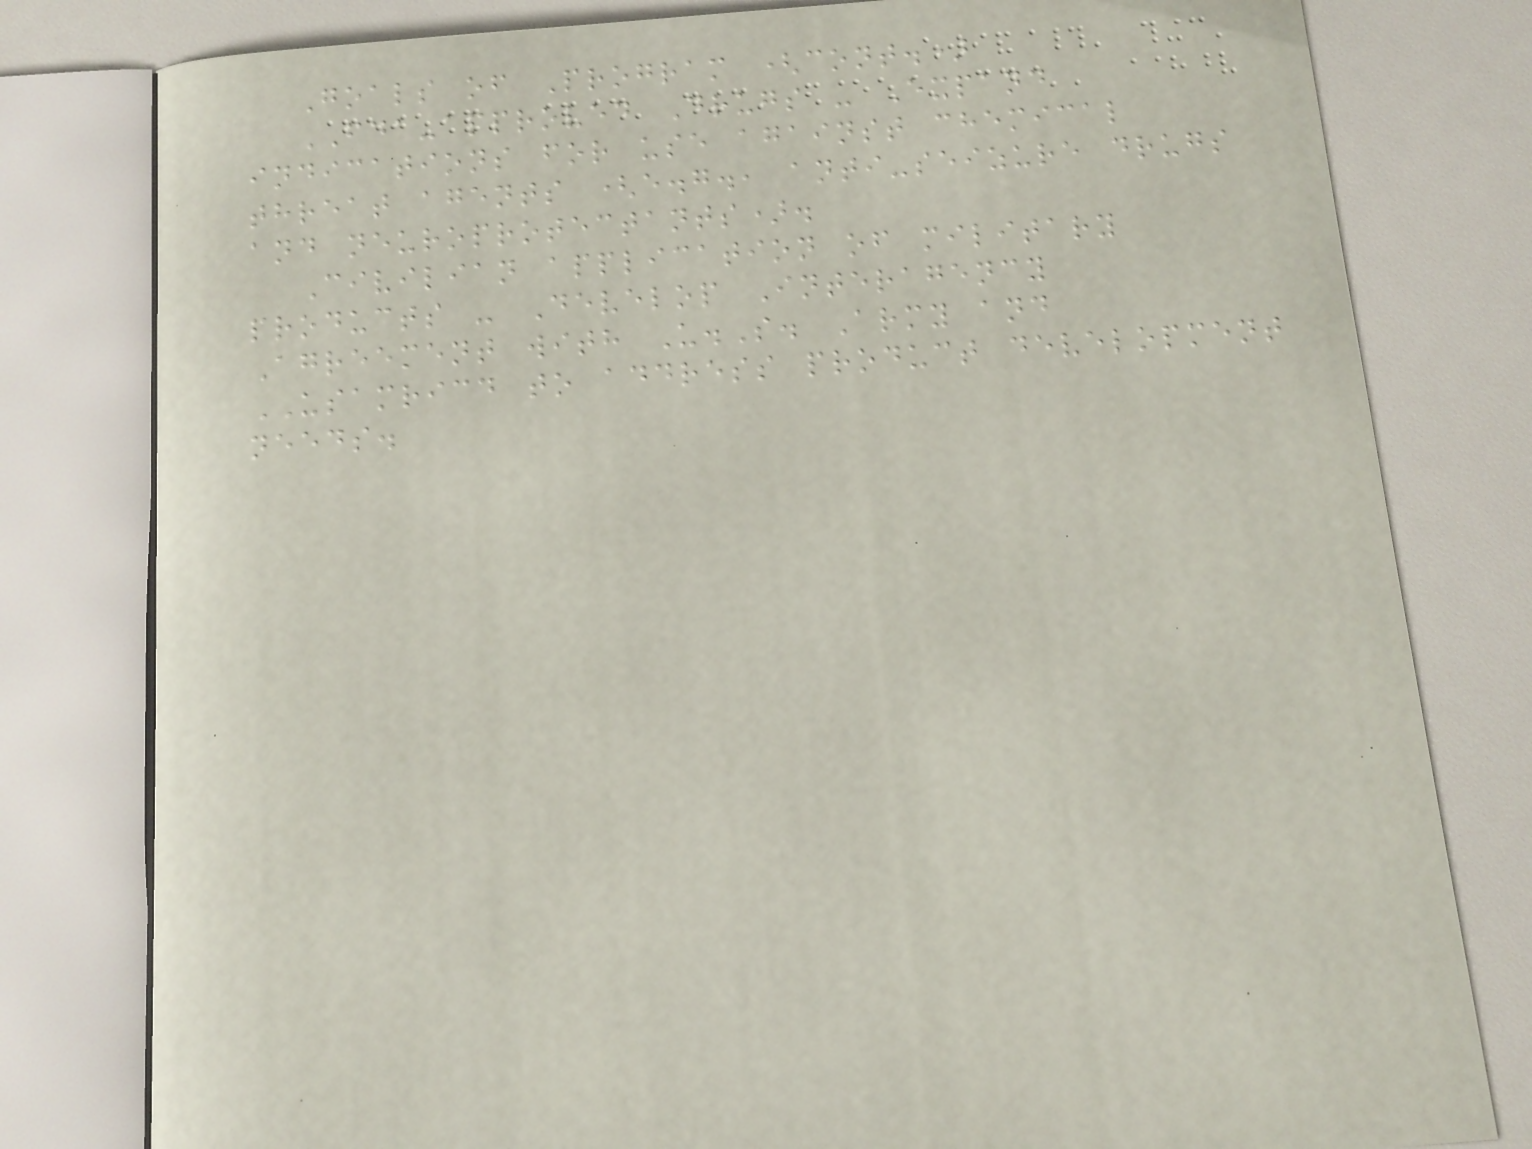Goals of Program (cont.)
FDA-approved Drugs - Expand
indications for use against chemical
threat agents (e.g., anti-seizure drugs
and neuroprotectants).
Civilian application of military
products - Develop Interagency
Agreement with U.S. Army and
USAMRICD to address product development
needs.
